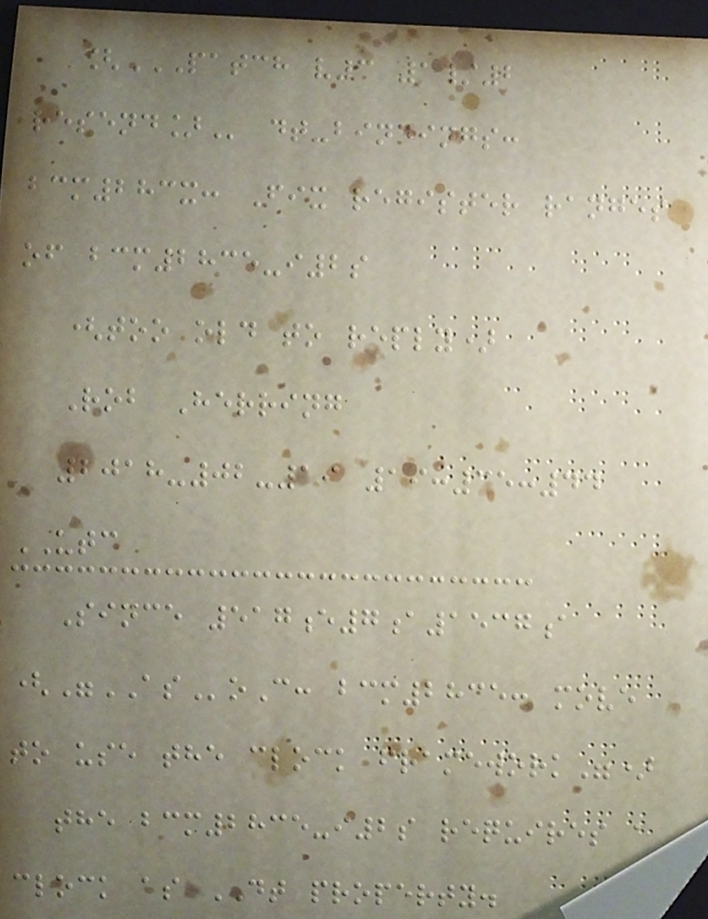[PATCH V3 1/2
RESEND] dt-bindings:
bcm283x: Fix register ranges
of bcm2835-i2s
(too old to reply)
Rob Herring
2018-02-19 19:35:44
UTC
Since 517e7a1537a
("ASoC: bcm2835: move
to use the clock framework")
the bcm2835-i2s requires a
clock as DT property.
